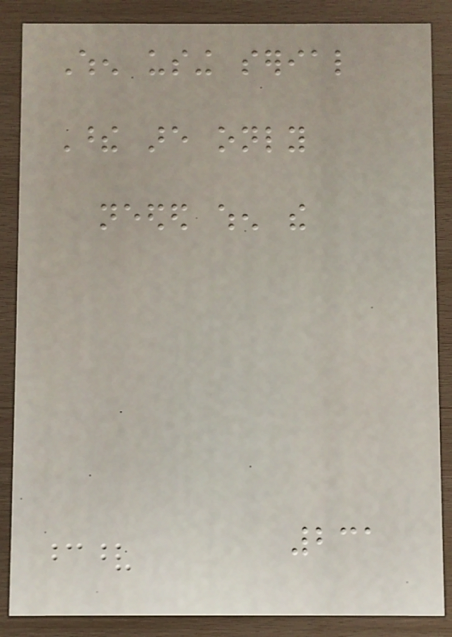When using serial
These are only
needed when the
231
